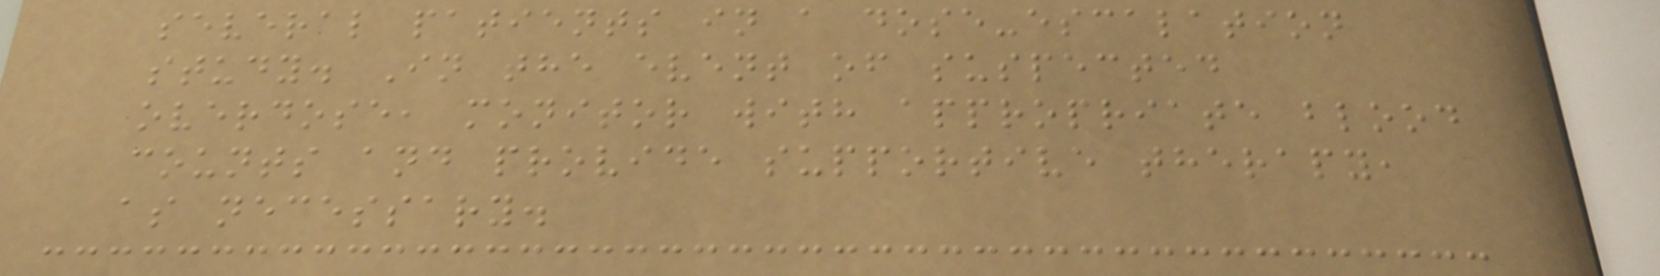several patients in a dose-escalation
study. In the event of suspected
overdose, monitor with appropriate blood
counts and provide supportive therapy,
as necessary.
